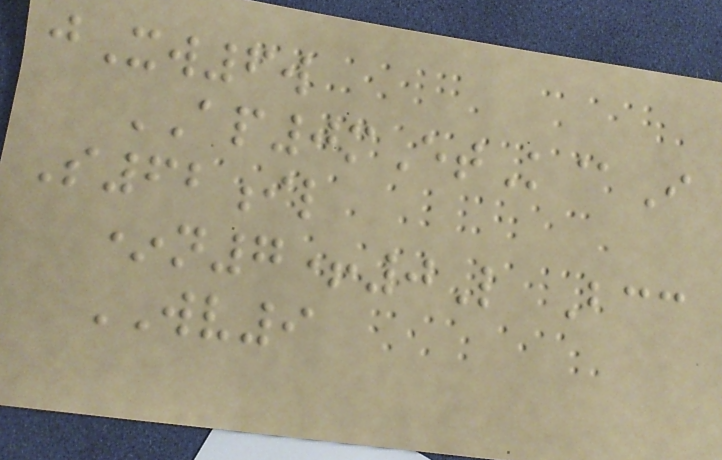jXw6w
AP0mEtK@I
S62il
*n7+0L Bcc
WV9
